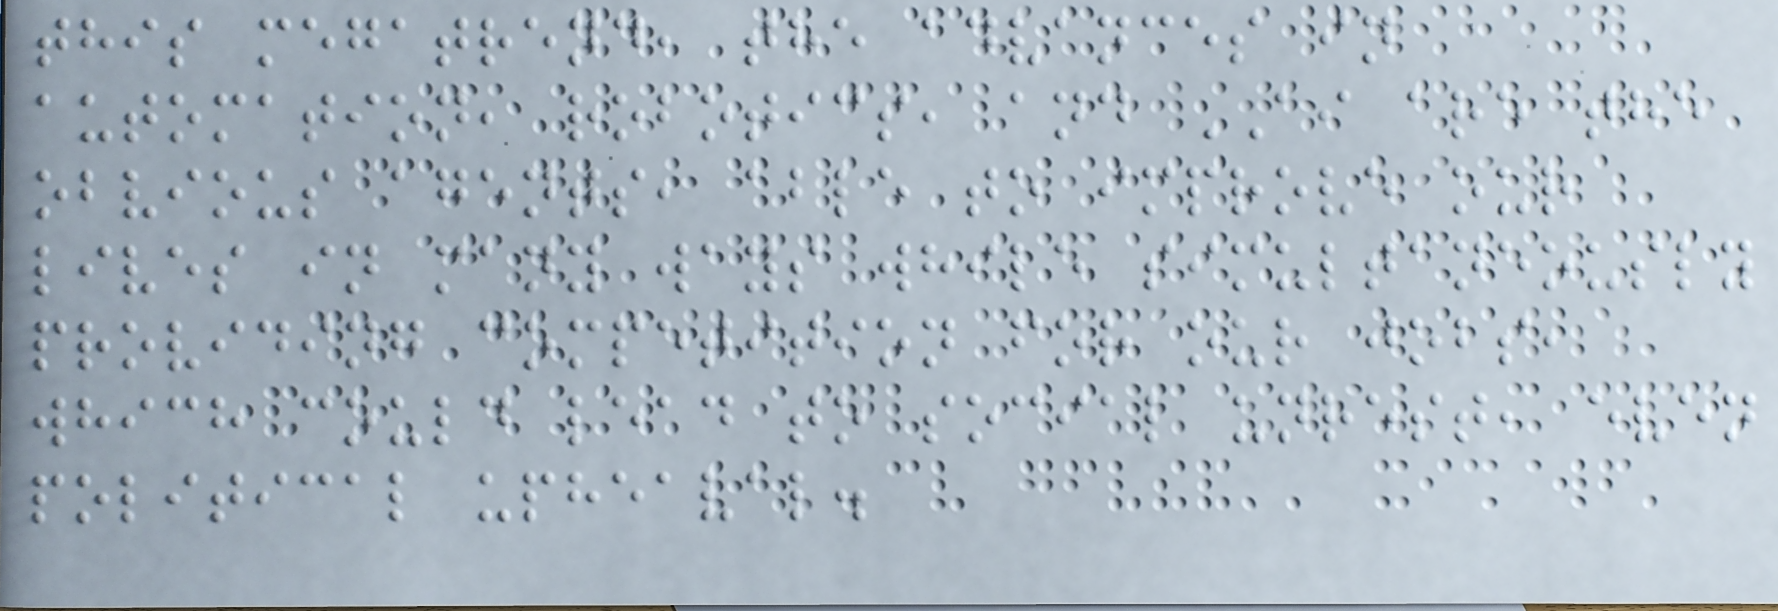this megatrend, the advances in
automation, robotics, and AI are the
obvious agents, able to improve our
lives in many ways while simultaneously
providing competition for our jobs,
which could lead to social unrest, even
political upheaval.
